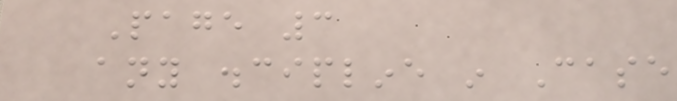Page 3
any discipline in Case
